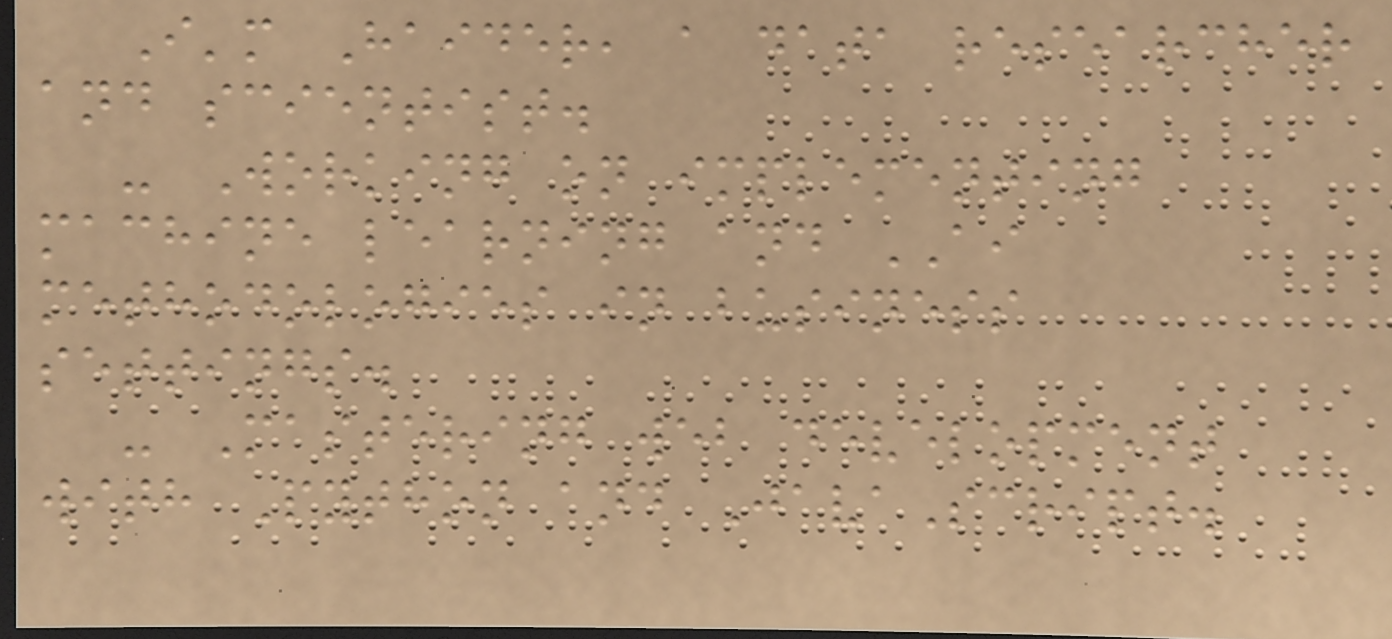I'm Haider, a data researcher
and scientist.
- Working on implementing
machine learning and AI
methodologies in business
settings.
- Mastering web development
with Python and JavaScript.
